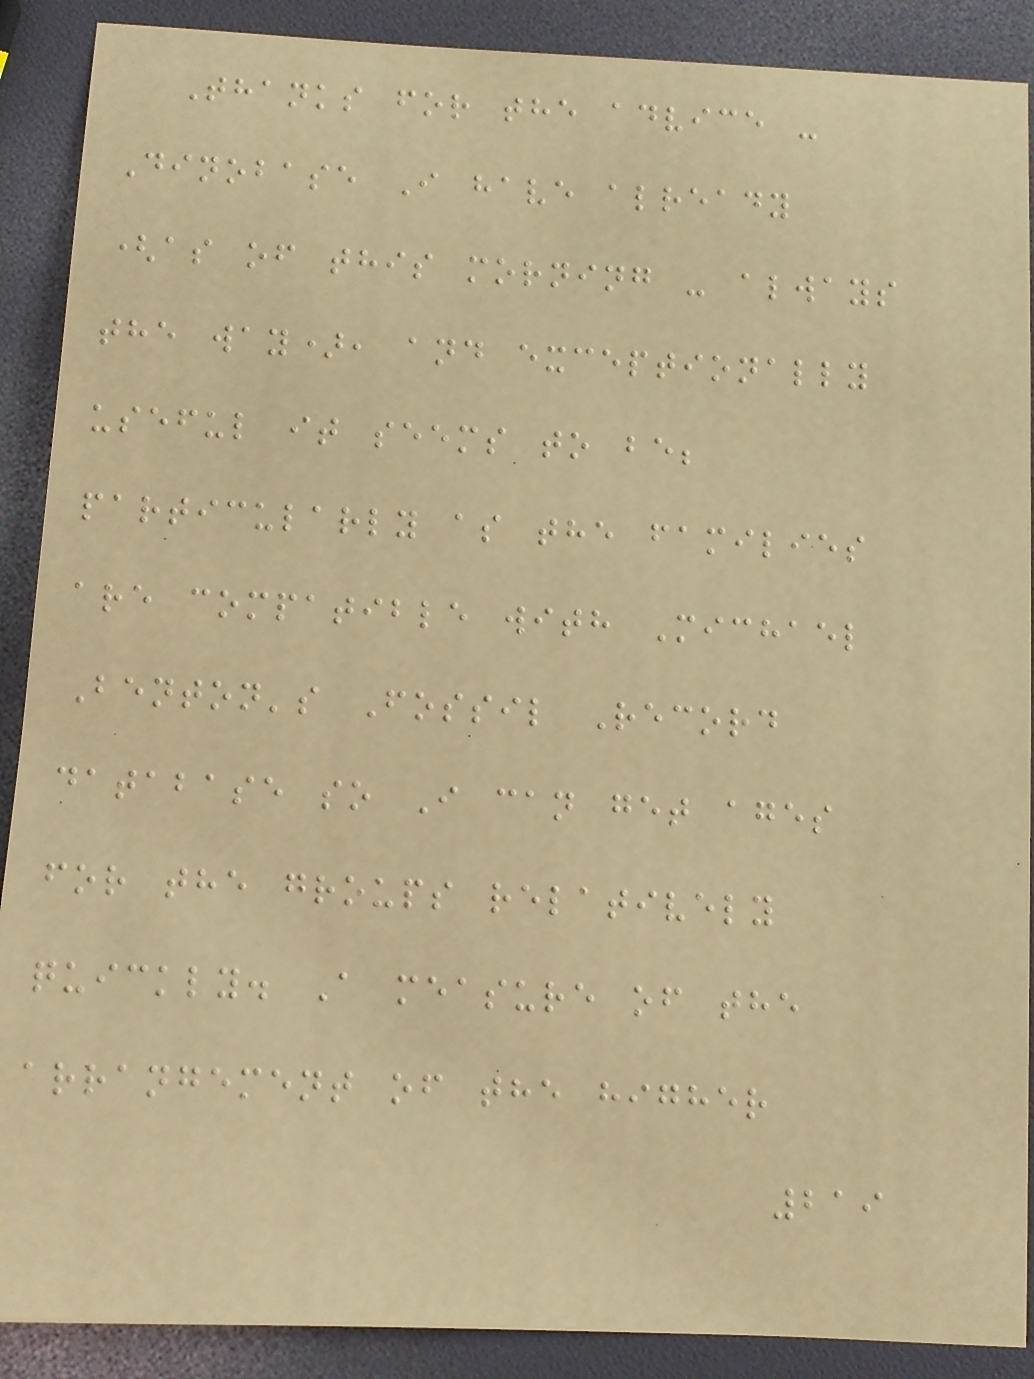Thanks for the advice -
Dinobase I have already
(as of this morning - always
the way), and exceptionally
useful it seems to be;
particularly as the families
are compatible with Michael
Benton's Fossil Record
database so I can get ages
for the groups relatively
quickly. A measure of the
arrangement of the higher
219
